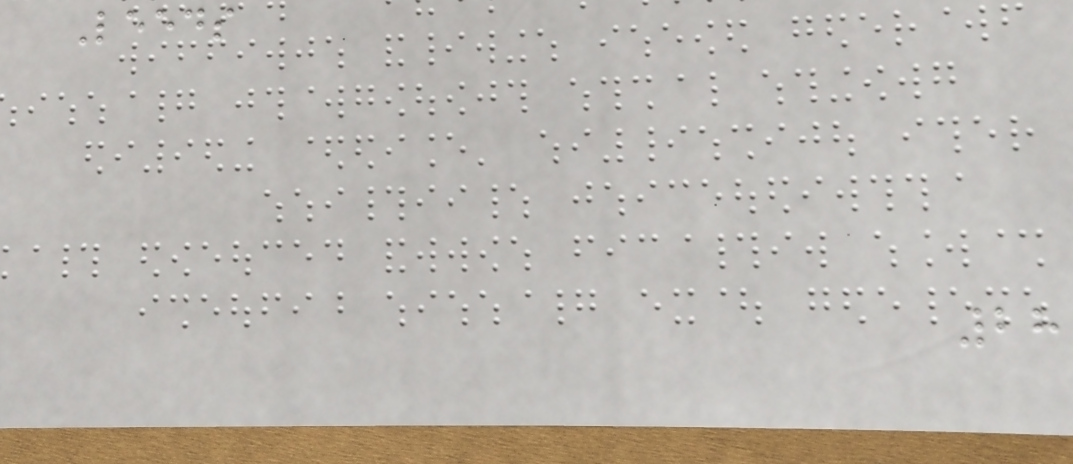Leeds
28
